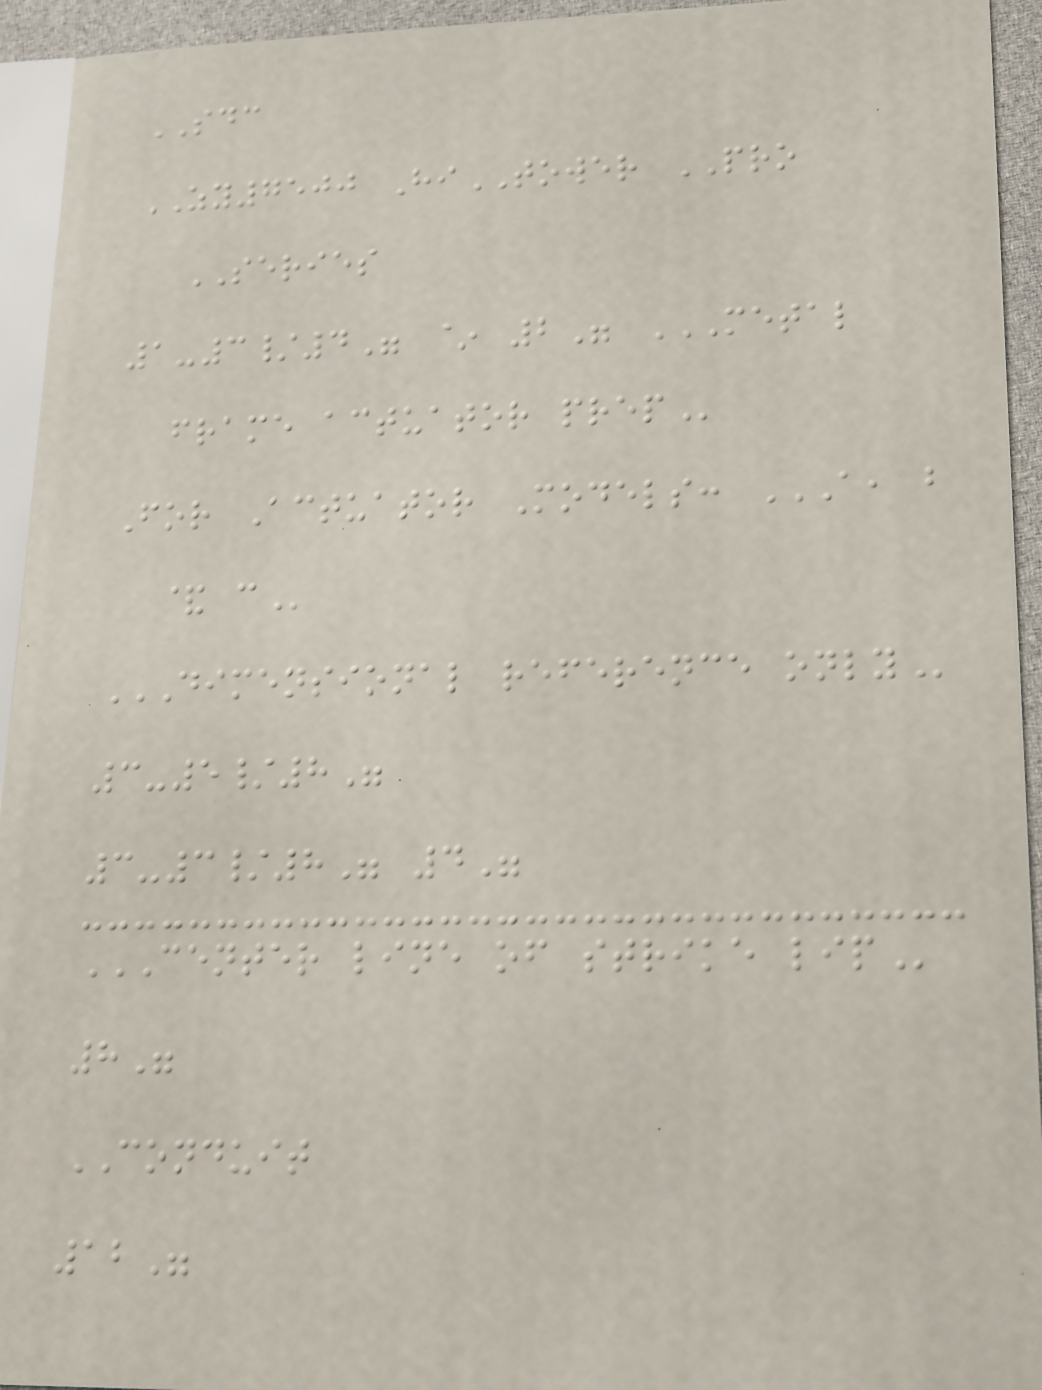SDC
ZY7500 HiTOWER PRO
SERIES
1-3/4" ~ 2" METAL
FRAME ACTUATOR PREP
For Actuator Models: A, B
& C
DIMENSIONAL REFERENCE ONLY
3-5/8"
3-3/8" 4"
CENTER LINE OF STRIKE LIP
8"
CONDUIT
12"
